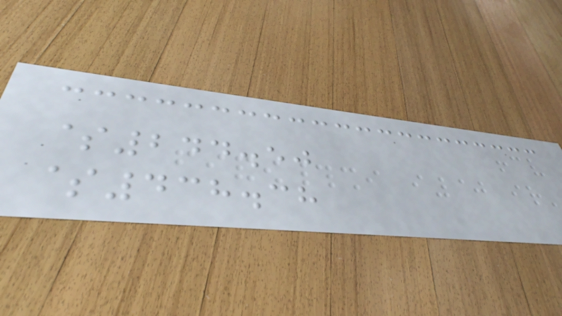$244.50
$438.38
